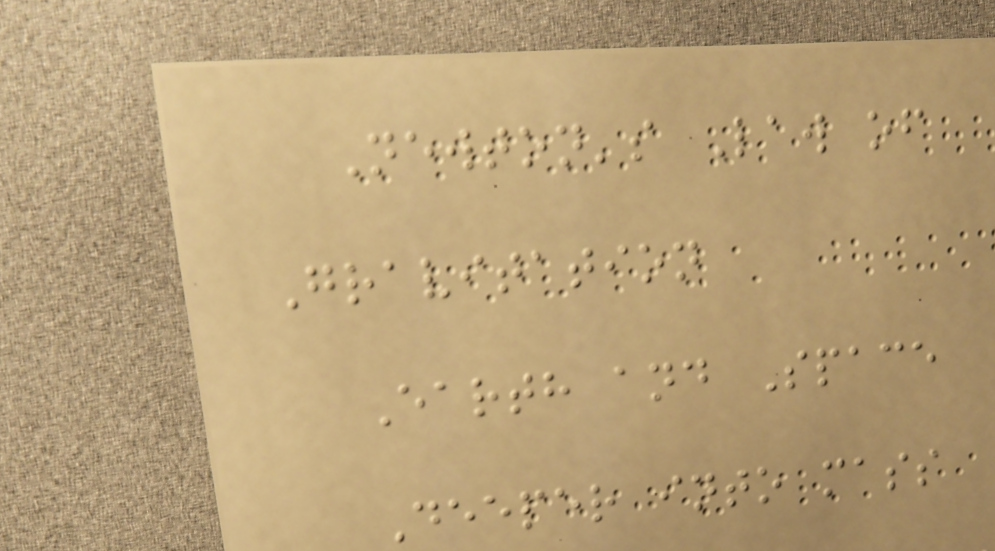Newton's Law of
Gravitation
Earth and Space
Deeper into mass
